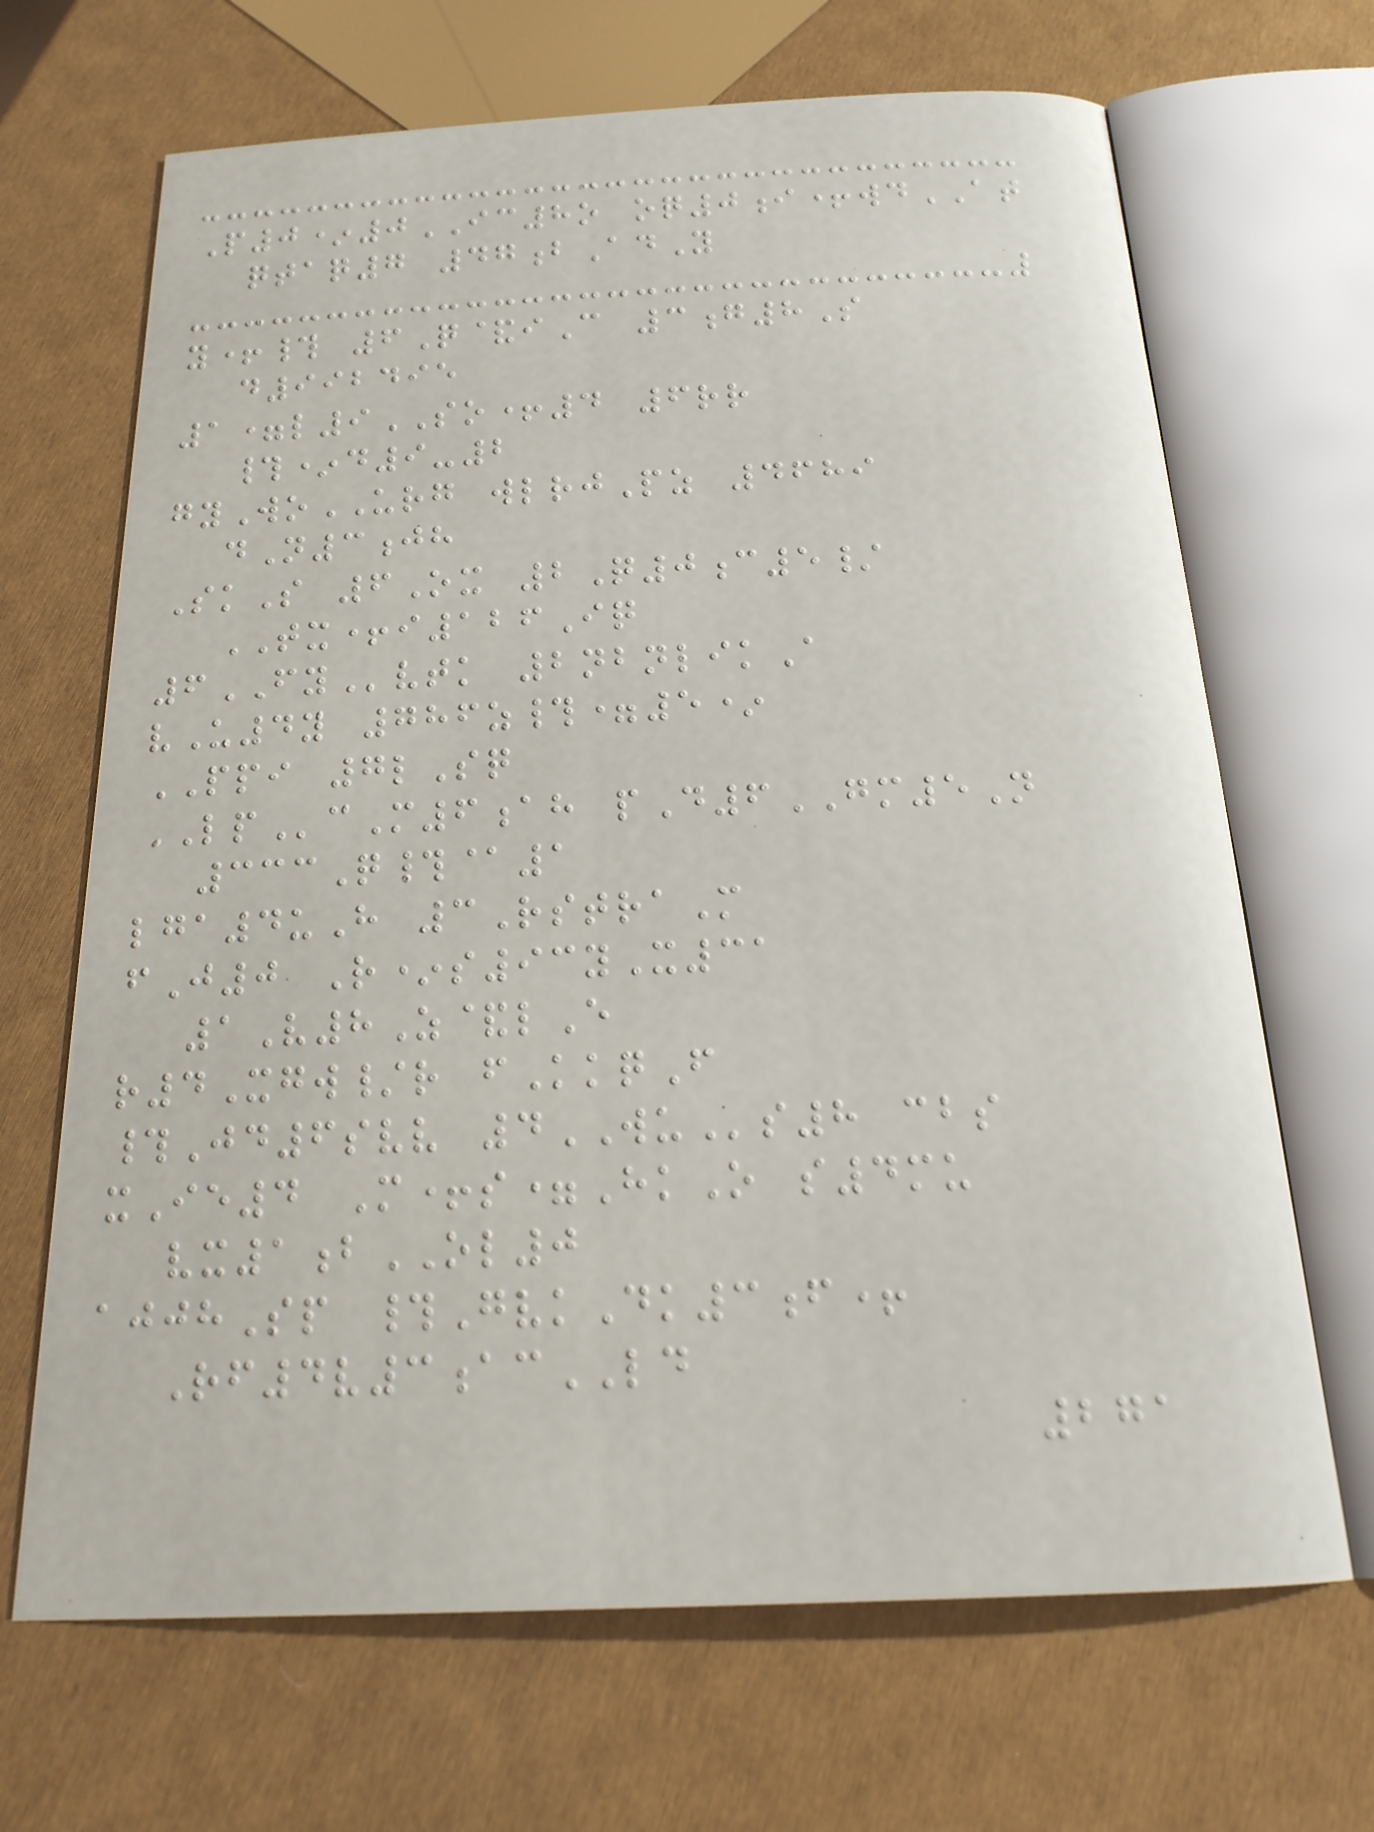P0*0IC8o oq0i+wdAT
qtaq7 47bAdY
y+# 6Q&iC 3g8S
d992495
1=l9SO+4 6rr
#*d9-2
gyWoURG wlrjPz 4689
dN3jh
SkS 6Ox 2Q0c5/
TX+i126Iq
6FYvtk 2nbnlikA
vU4y 786z#=5*
PPI 7lSq
LPcM6ah pD6GM5N
333Q#@1
lga4uH 3RstraM
fJ0 R*s93yX31
1V8Z&lE
r4Xgw/r fKkqF
#Jd6svv 4WUs8 cbs
xIe4 M+s=HkO s4mu
vx1bOL0
ajjhSp #GvkDk3f+
Rf4v3acLD
271
